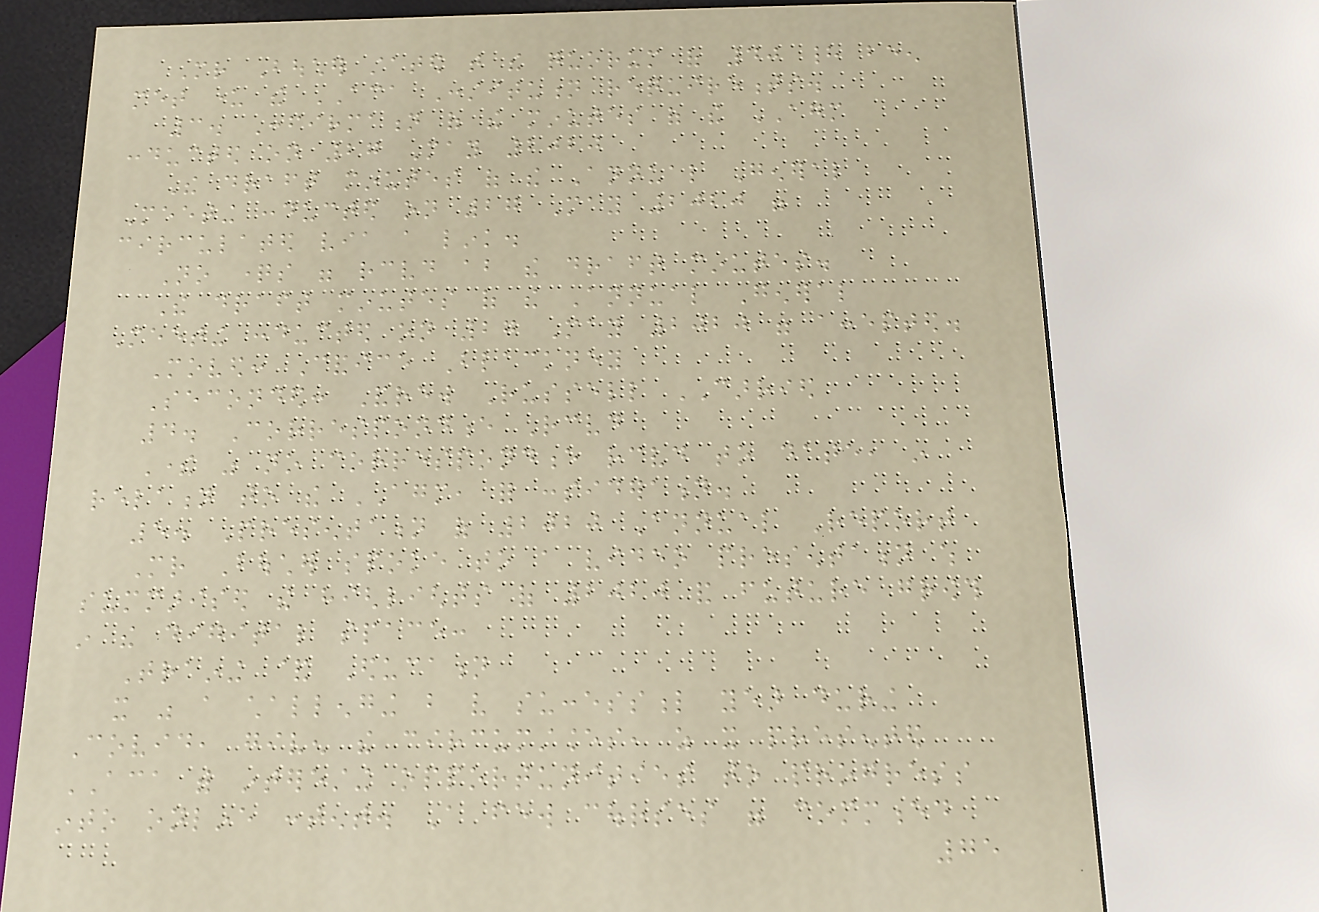Mr Boucher stated that the quorum of 40 had been
met under the ACA Constitution requirements.
3. Confirmation of the minutes of the AGM
conducted on 27 May 2020
The draft minutes of the Annual General
Meeting conducted on 27 May 2020 were
circulated via a link.
No questions were received about the draft minutes.
The draft minutes of the Annual General
Meeting conducted on 27 May 2020 were accepted.
Moved: Candice Blackney
Seconded: Andrew Russell CARRIED
4. Correspondence Received
There was no correspondence received to date, in
relation to the AGM, for consideration.
5. Presentation of 2020 Annual Report
Mr Boucher spoke to a video presentation which
summarised the highlights of 2020 and future growth
in the digital space:
Training & Education
it was a challenging but very successful year during
Covid, given the circumstances, as it presented
ACA with interesting opportunities to progress
into online content. A few courses were commenced
75
